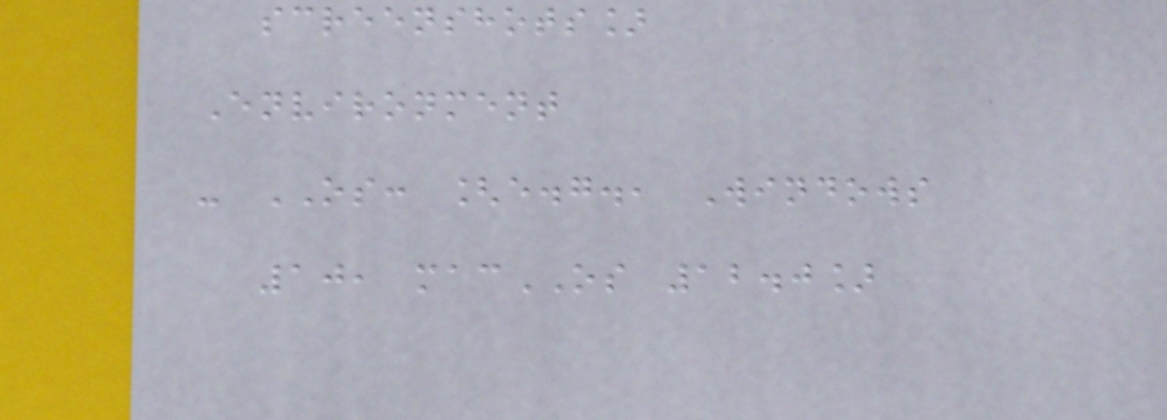screenshots]
Environment
- OS: [e.g., Windows
10, macOS 12.0]
